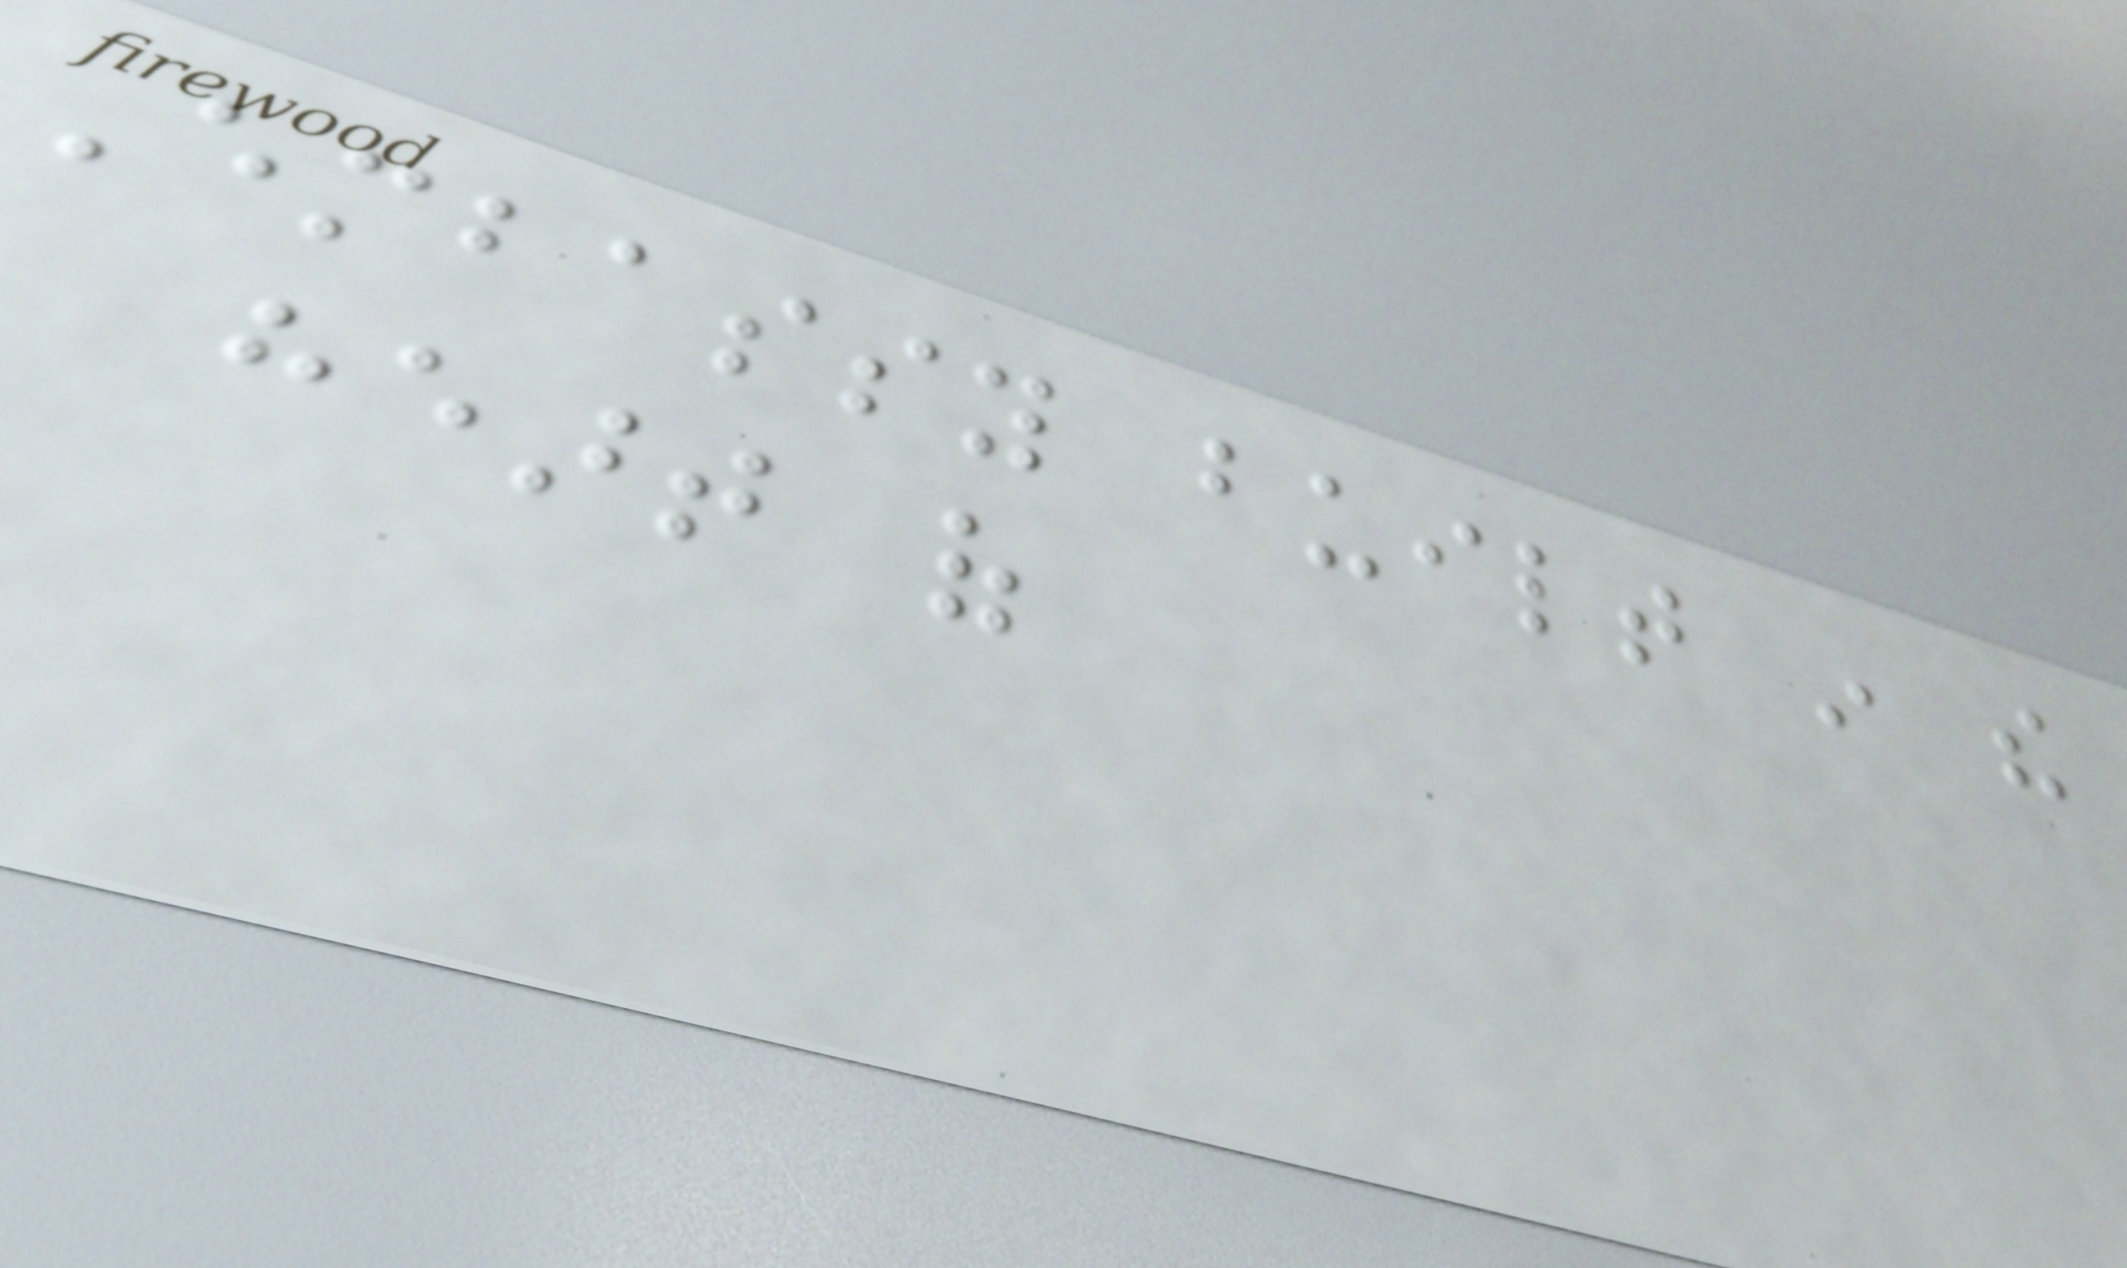Embassy built in the
heart of
